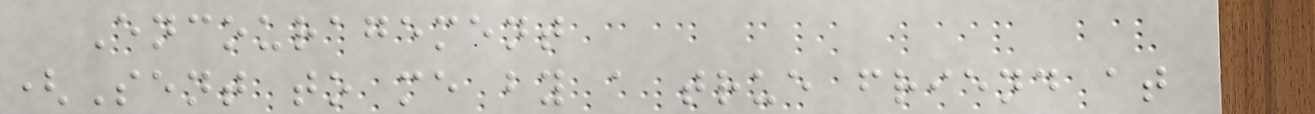Encouragement
(Sent to me by a true friend at
